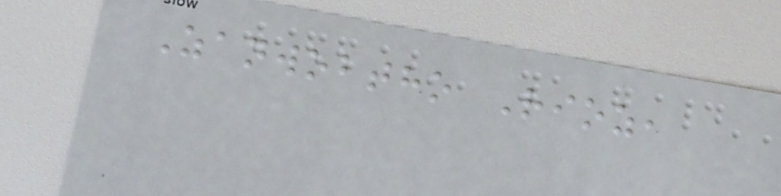Zanwobtho Rioz,
